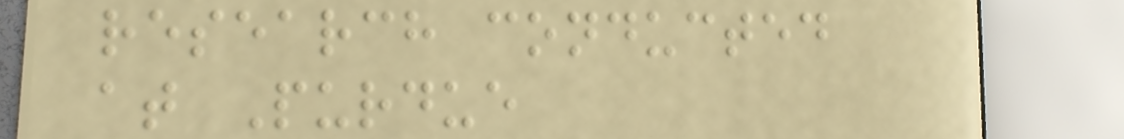research conducted
at Purdue
